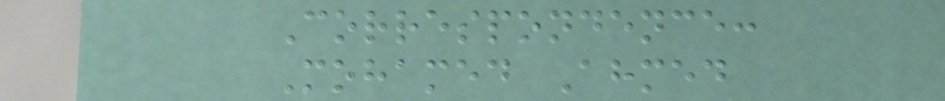Correspondence:
Mohamed Ahmed
